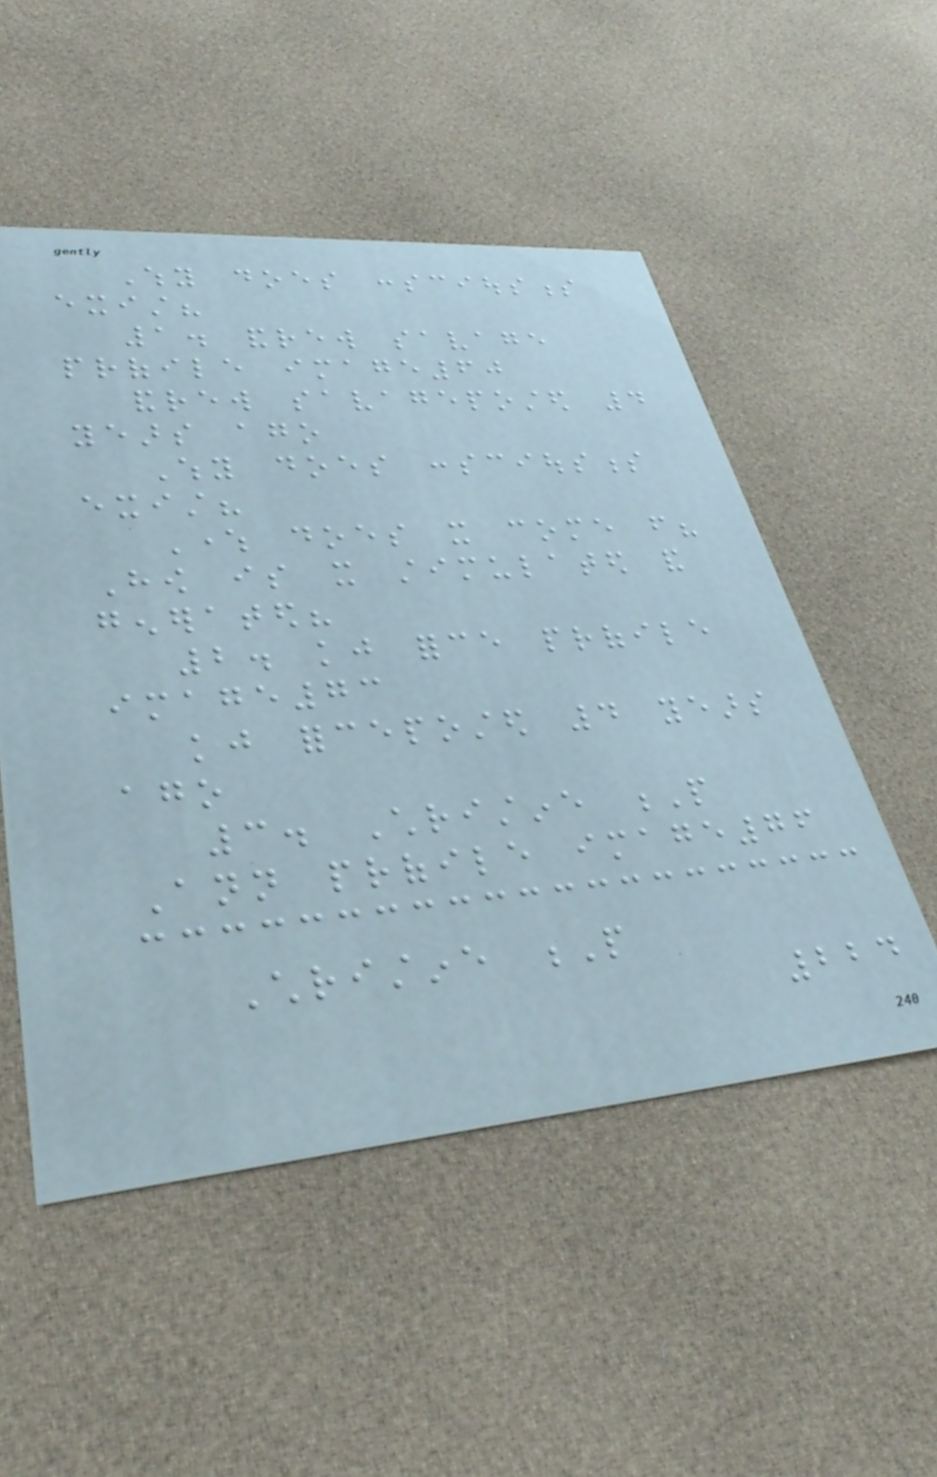Why does consciousness
exist?
1. andrew savage
profile image60
andrew savageposted 4
years ago
Why does consciousness
exist?
Where does it come from?
How is it stimulated and
generated?
2. kj force profile
image73
kj forceposted 4 years
ago
3. Christine P
Ann profile image76
Christine P
224
